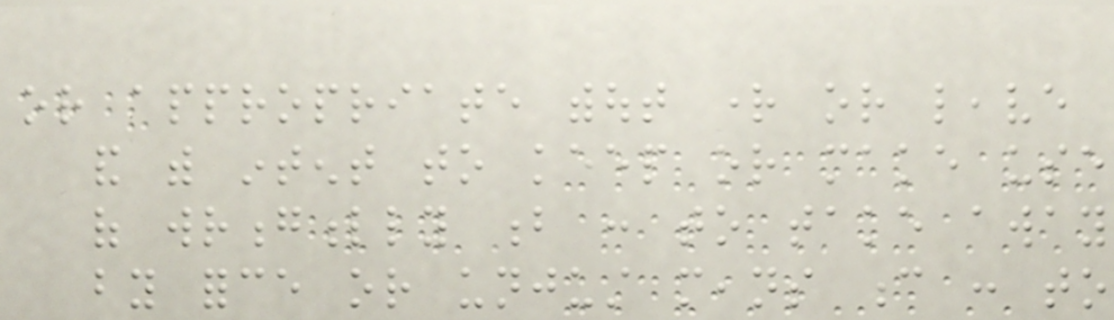or appropriate without right or leave
and with intent to keep or make use
of wrongfully b : to take away
by force or unjust means c : to
